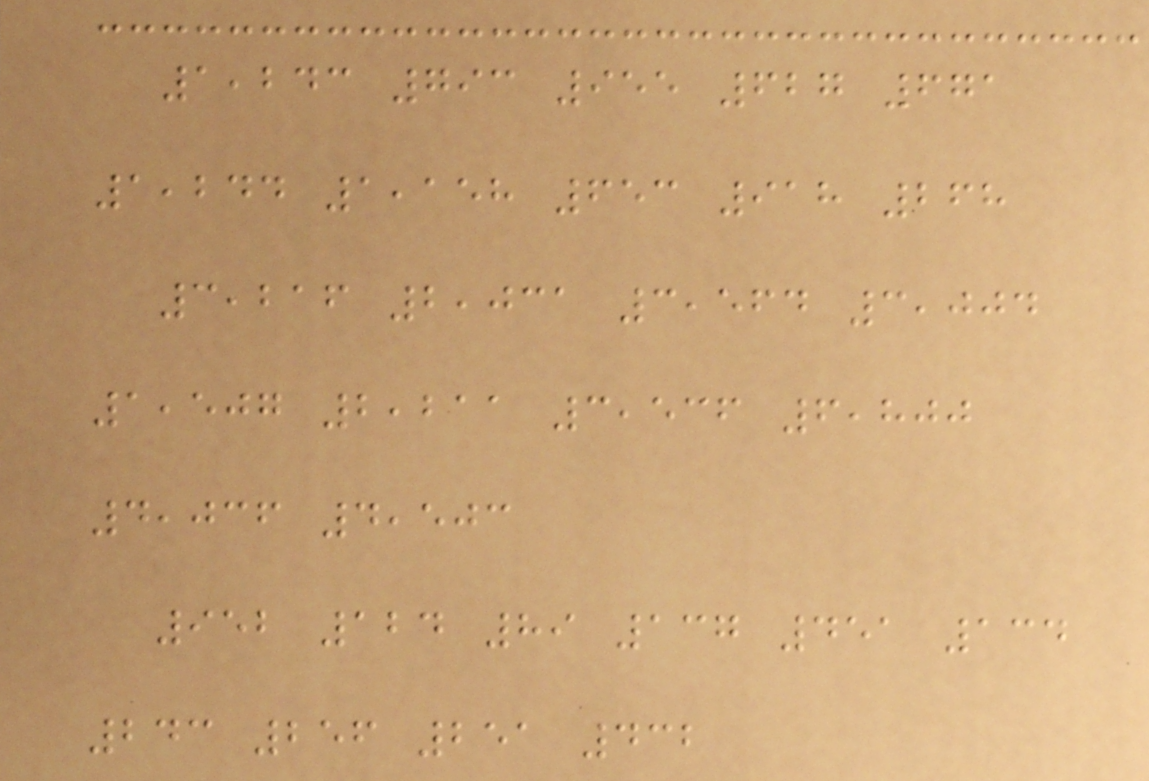1,243 793 955 627 671
1,244 1,158 653 918 268
3,216 2,031 3,564 3,004
1,507 2,211 3,536 6,800
4,036 4,503
952 124 89 137 451 134
243 256 251 432
